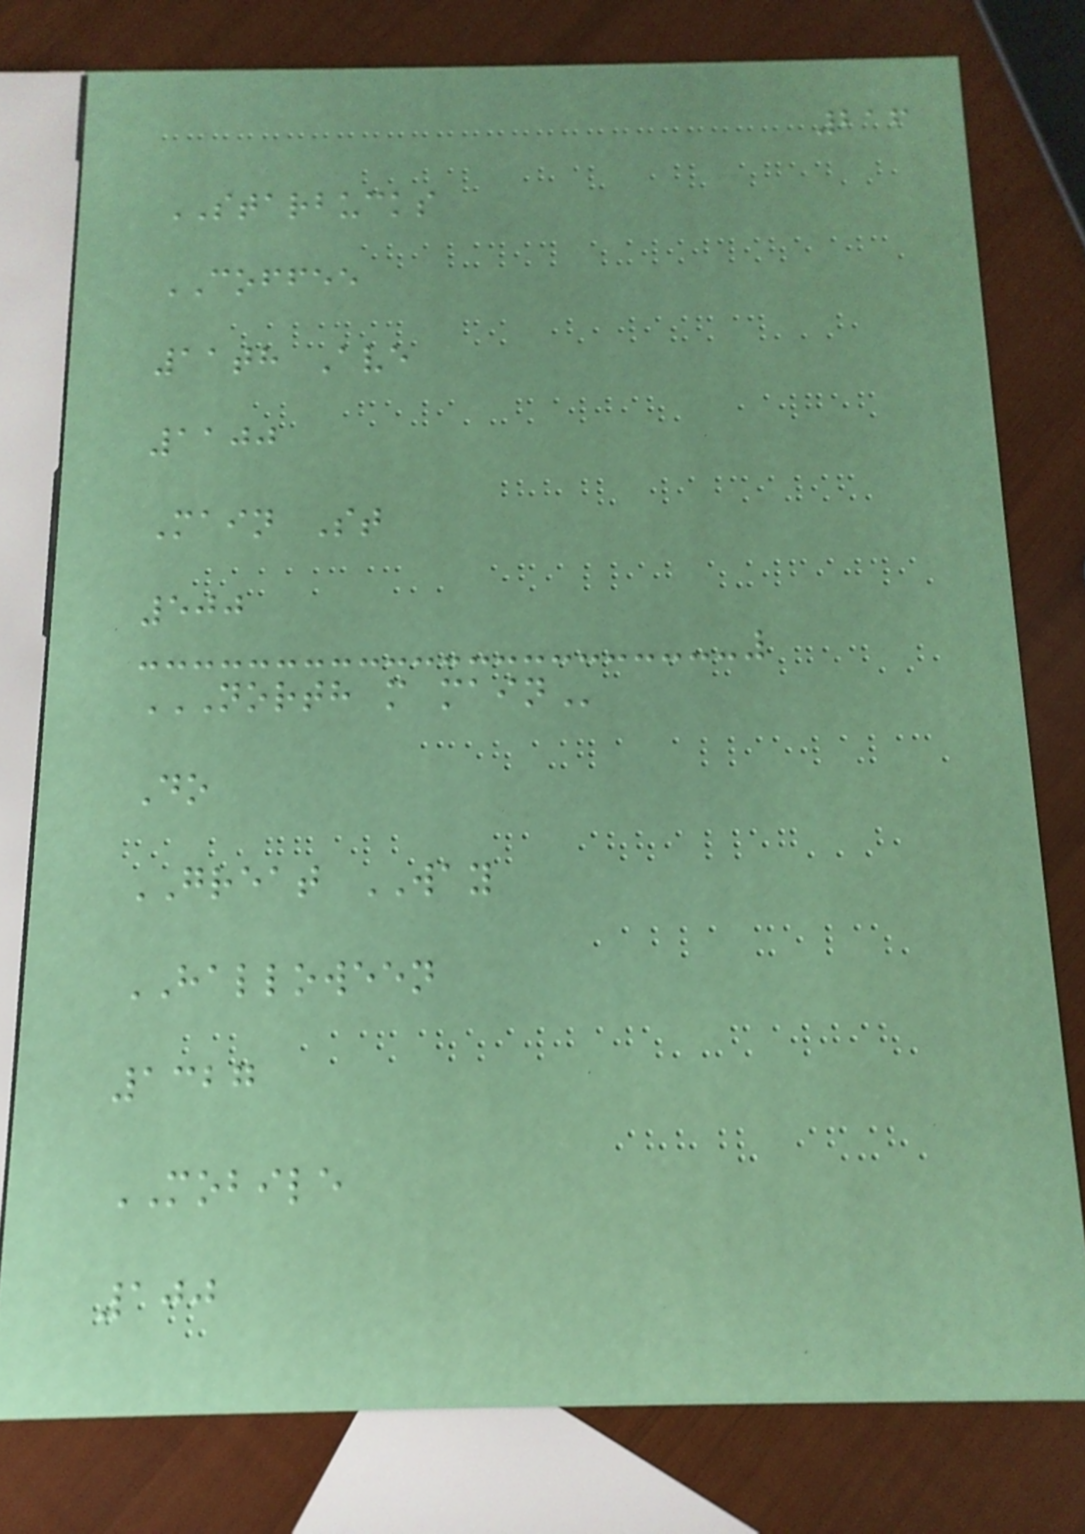216
STARBUCKS
COFFEE
11th Ave
1100
Main St
500
NORTH M MAIN
Do
GREAT WAY
HALLOWEEN
1327
MOBILE
100
